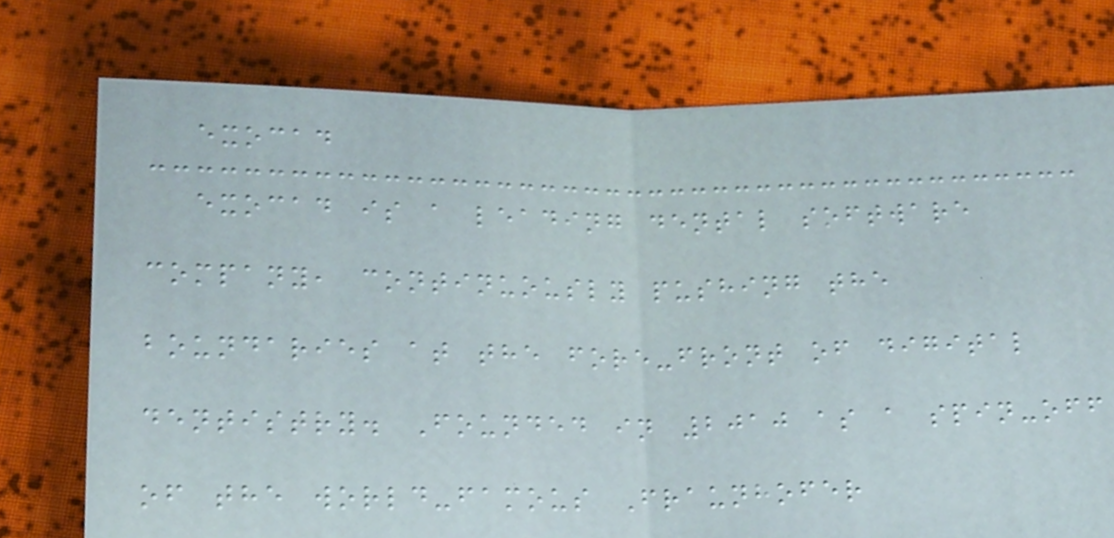exocad
exocad is a leading dental software
company, continuously pushing the
boundaries at the fore-front of digital
dentistry. Founded in 2010 as a spin-off
of the world-famous Fraunhofer
